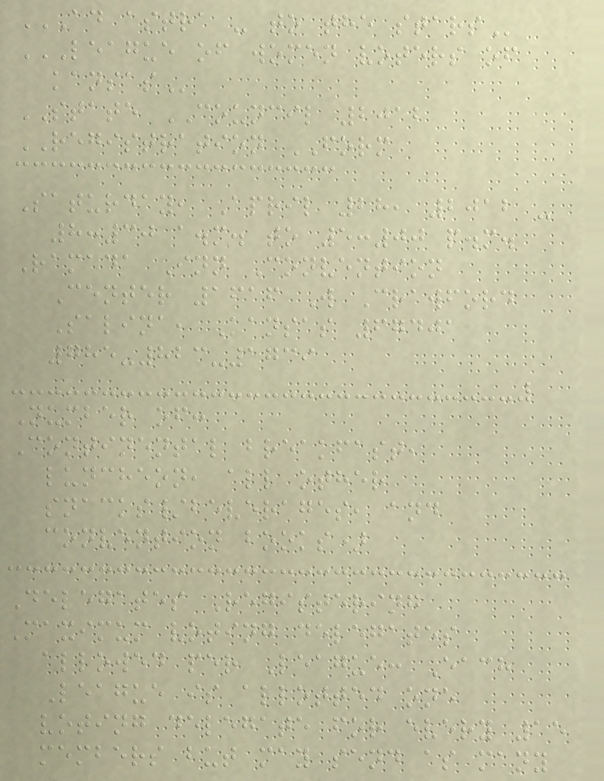AD ASTRA - TO THE STARS
LEAGUE OF WOMEN VOTERS OF
KANSAS
STATE COUNCIL 2012
REGISTRATION FORM
Saturday, April 28, 2012 -
8:30 a.m. to 5:00 p.m.
Ramada Inn Convention
Center 1616 W Crawford
Salina, Kansas 67401
785-823-1739
Number of:
Continental breakfast,
luncheon, all other
snacks/beverages, and
convention books)
Delegates Registering
Maximum voting delegates
allowed per League: Each
League is allotted one
voting delegate for every 15
members but may send as many
